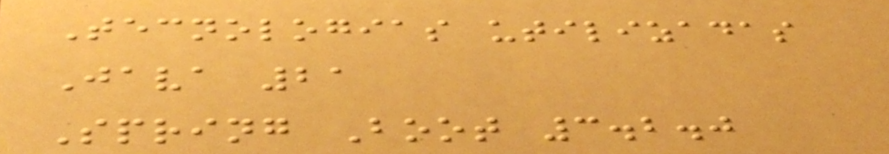Tecnologias utilizadas
Java 21
Spring Boot 3.2.0
